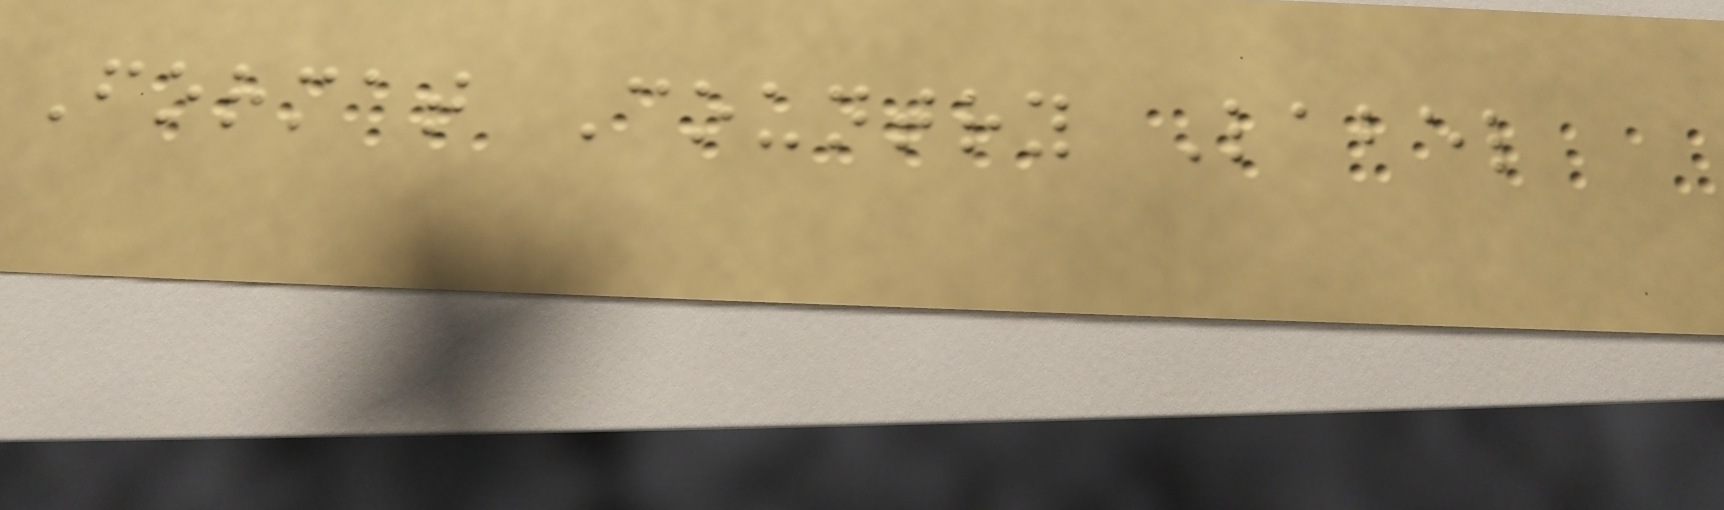Format Country Label
